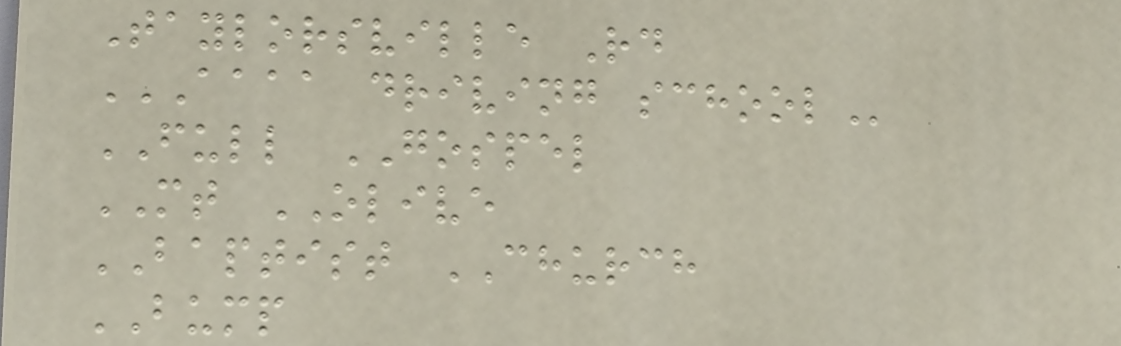Taylorsville Rd
AAAA DRIVING SCHOOL
FULL GOSPEL
MT OLIVE
BAPTIST CHURCH
BUMP
